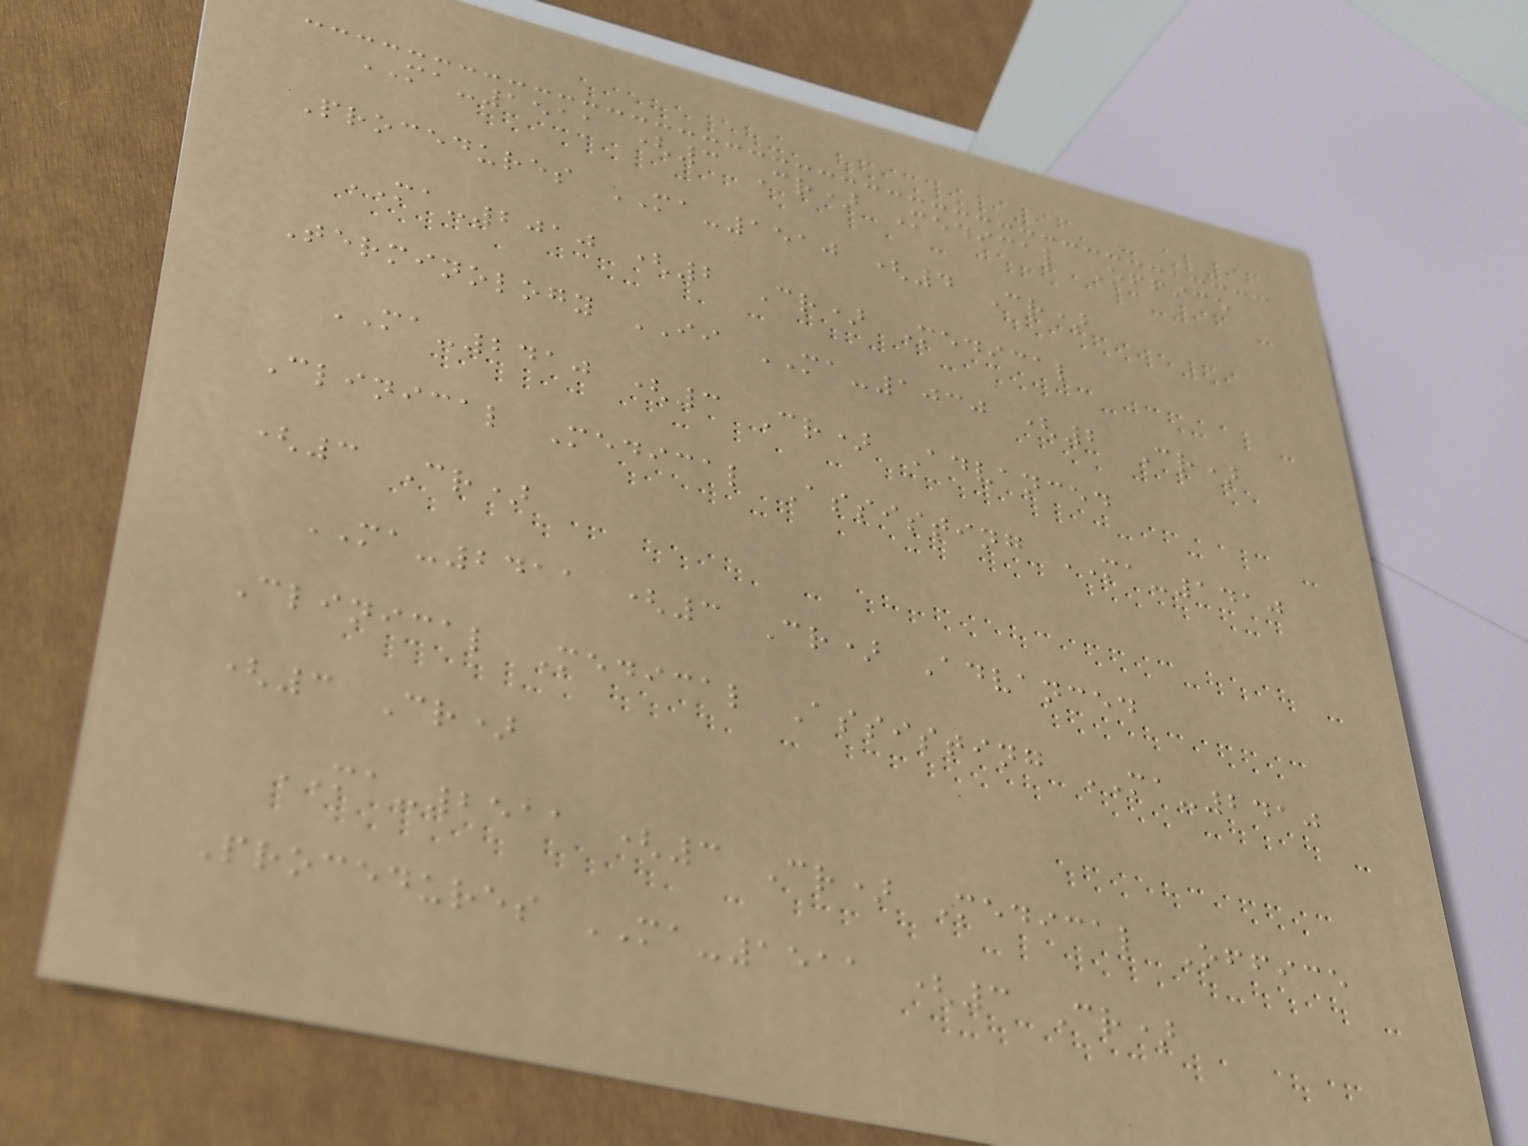MA-1511 (3 Cr) Medical Office
Procedures MA-1510 (4 Cr)
MA-2010 (2 Cr) Medical
Terminology II MA-1030 (2 Cr)
MA-2410 (3 Cr) Advanced
Clinical Medical Assisting MA-1410
(3 Cr)
MA-2411 (3 Cr) Advanced
Clinical Medical Assisting MA-2410
(3 Cr)
MA-2511 (3 Cr) Medical Office
Procedures MA-1511 (3 Cr)
